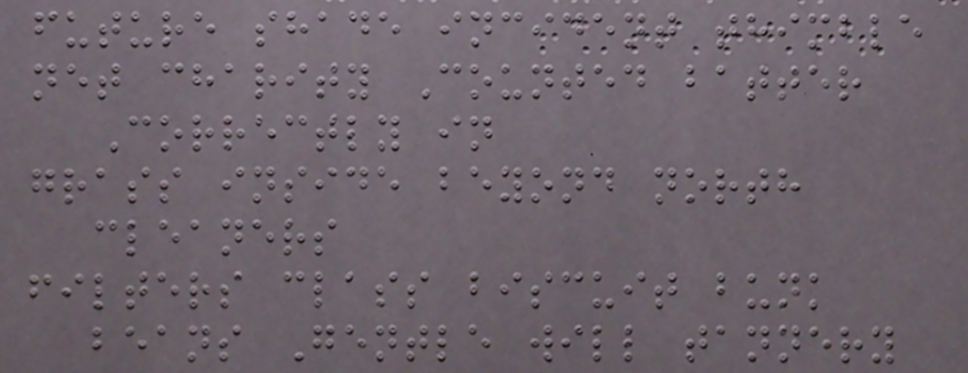future shade incident thimble
net charity Counted batter
Correctly in
grass inside beyond north
cleaners
filters class biscuit bunk
beans Gentle will tannery
